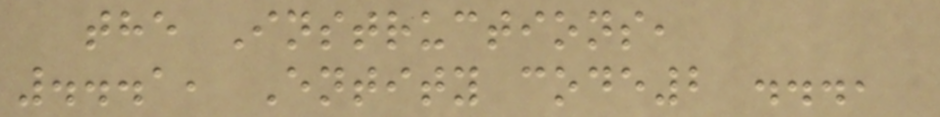the Instructions,
...1, Entity code2 ...,
